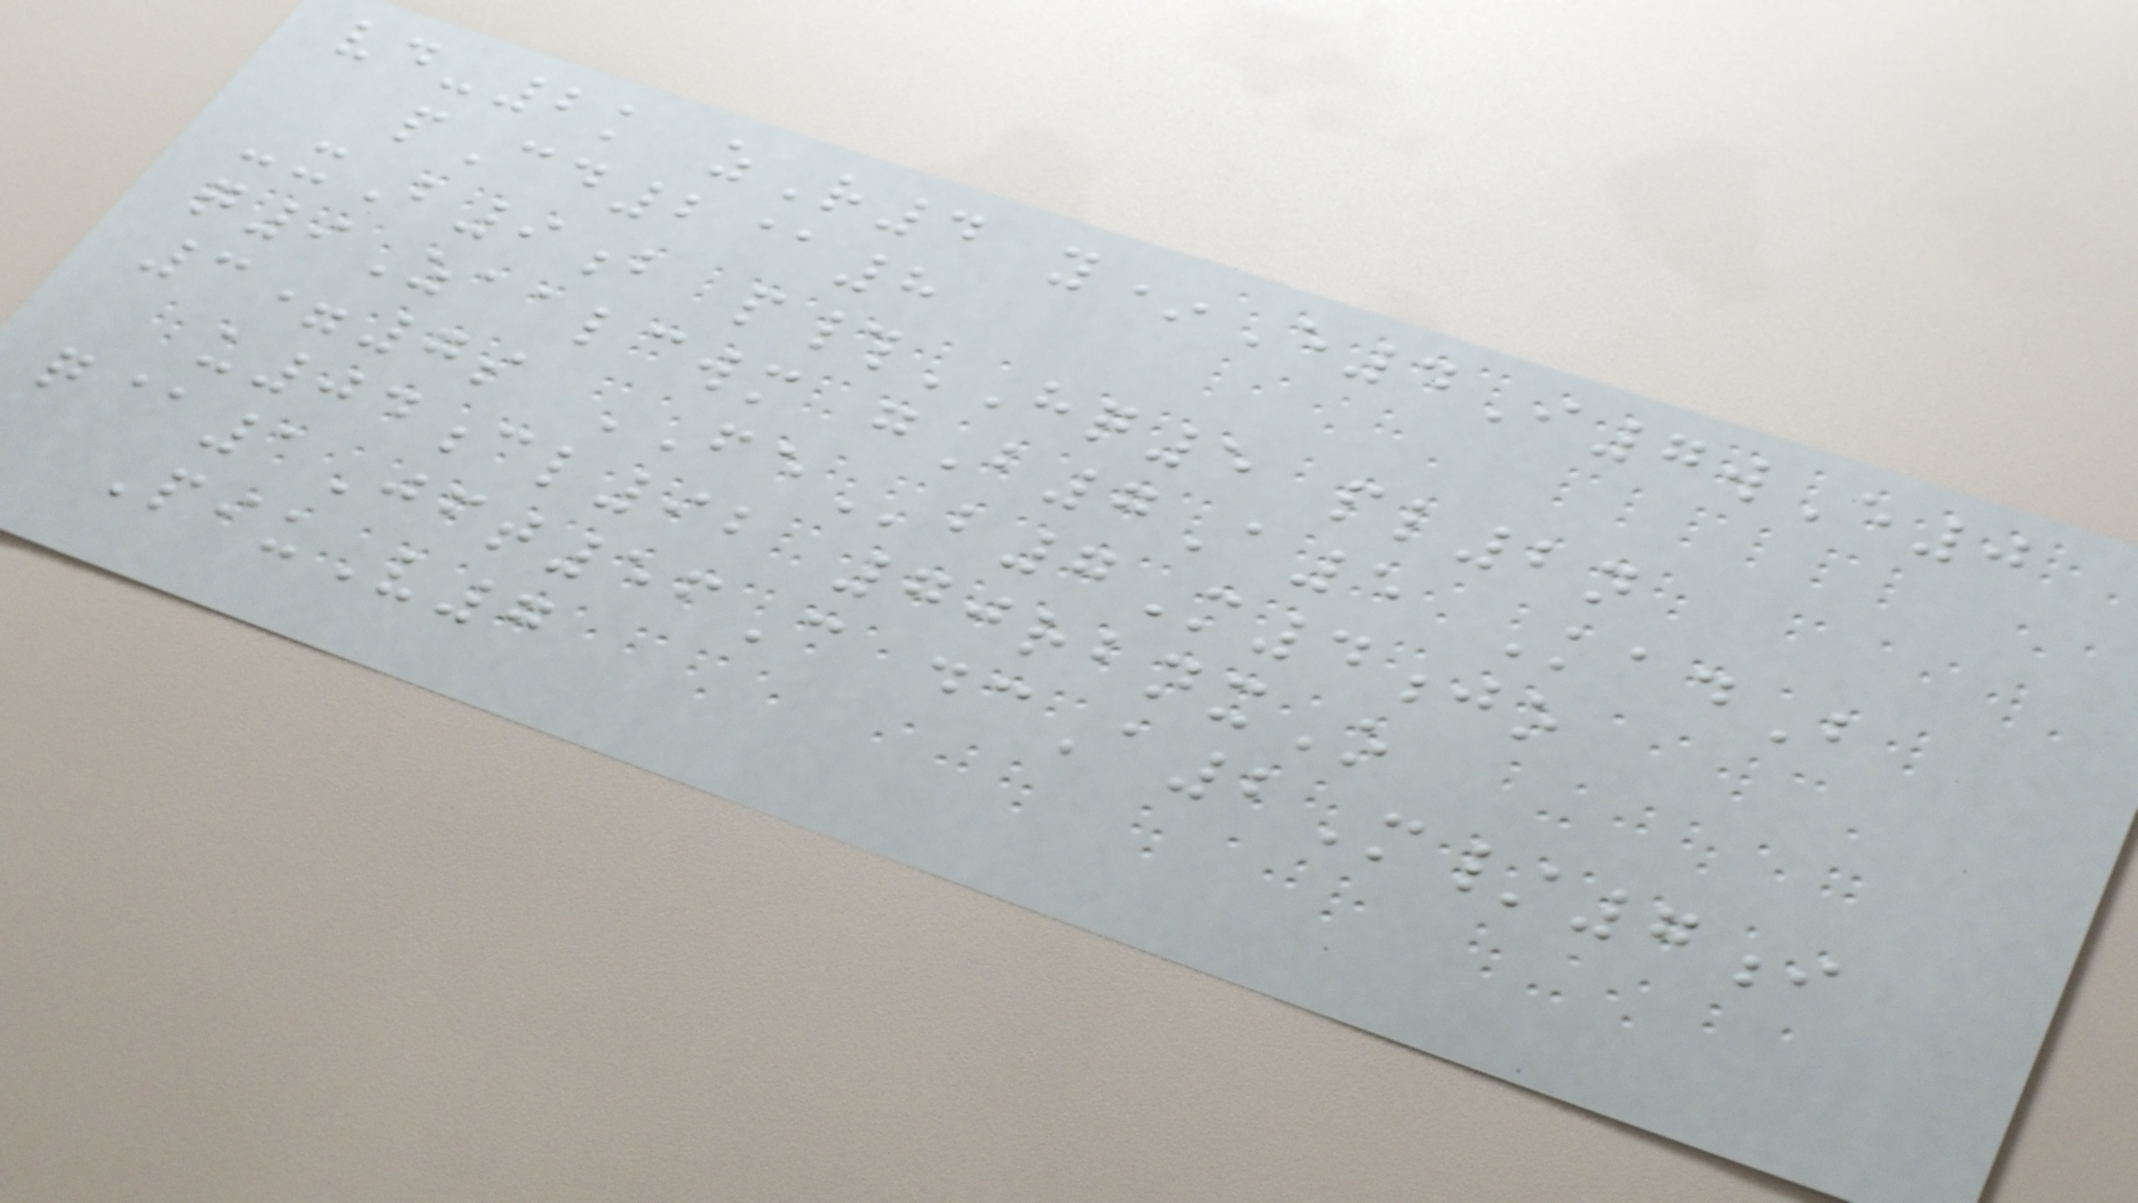vd-2k zR4 y*E4I7wE0
pCd2@8
-xB9b p#HQ5 pl2n
q9Zaalcwm gB7A5 KadB
3=7s FEb7M4jo
u04cl92 70rbnxO
q@1Jft56C dcA2M/7i
PiuV7
